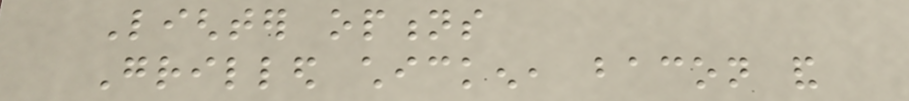Lighter options
Grilled chicken, bacon and
